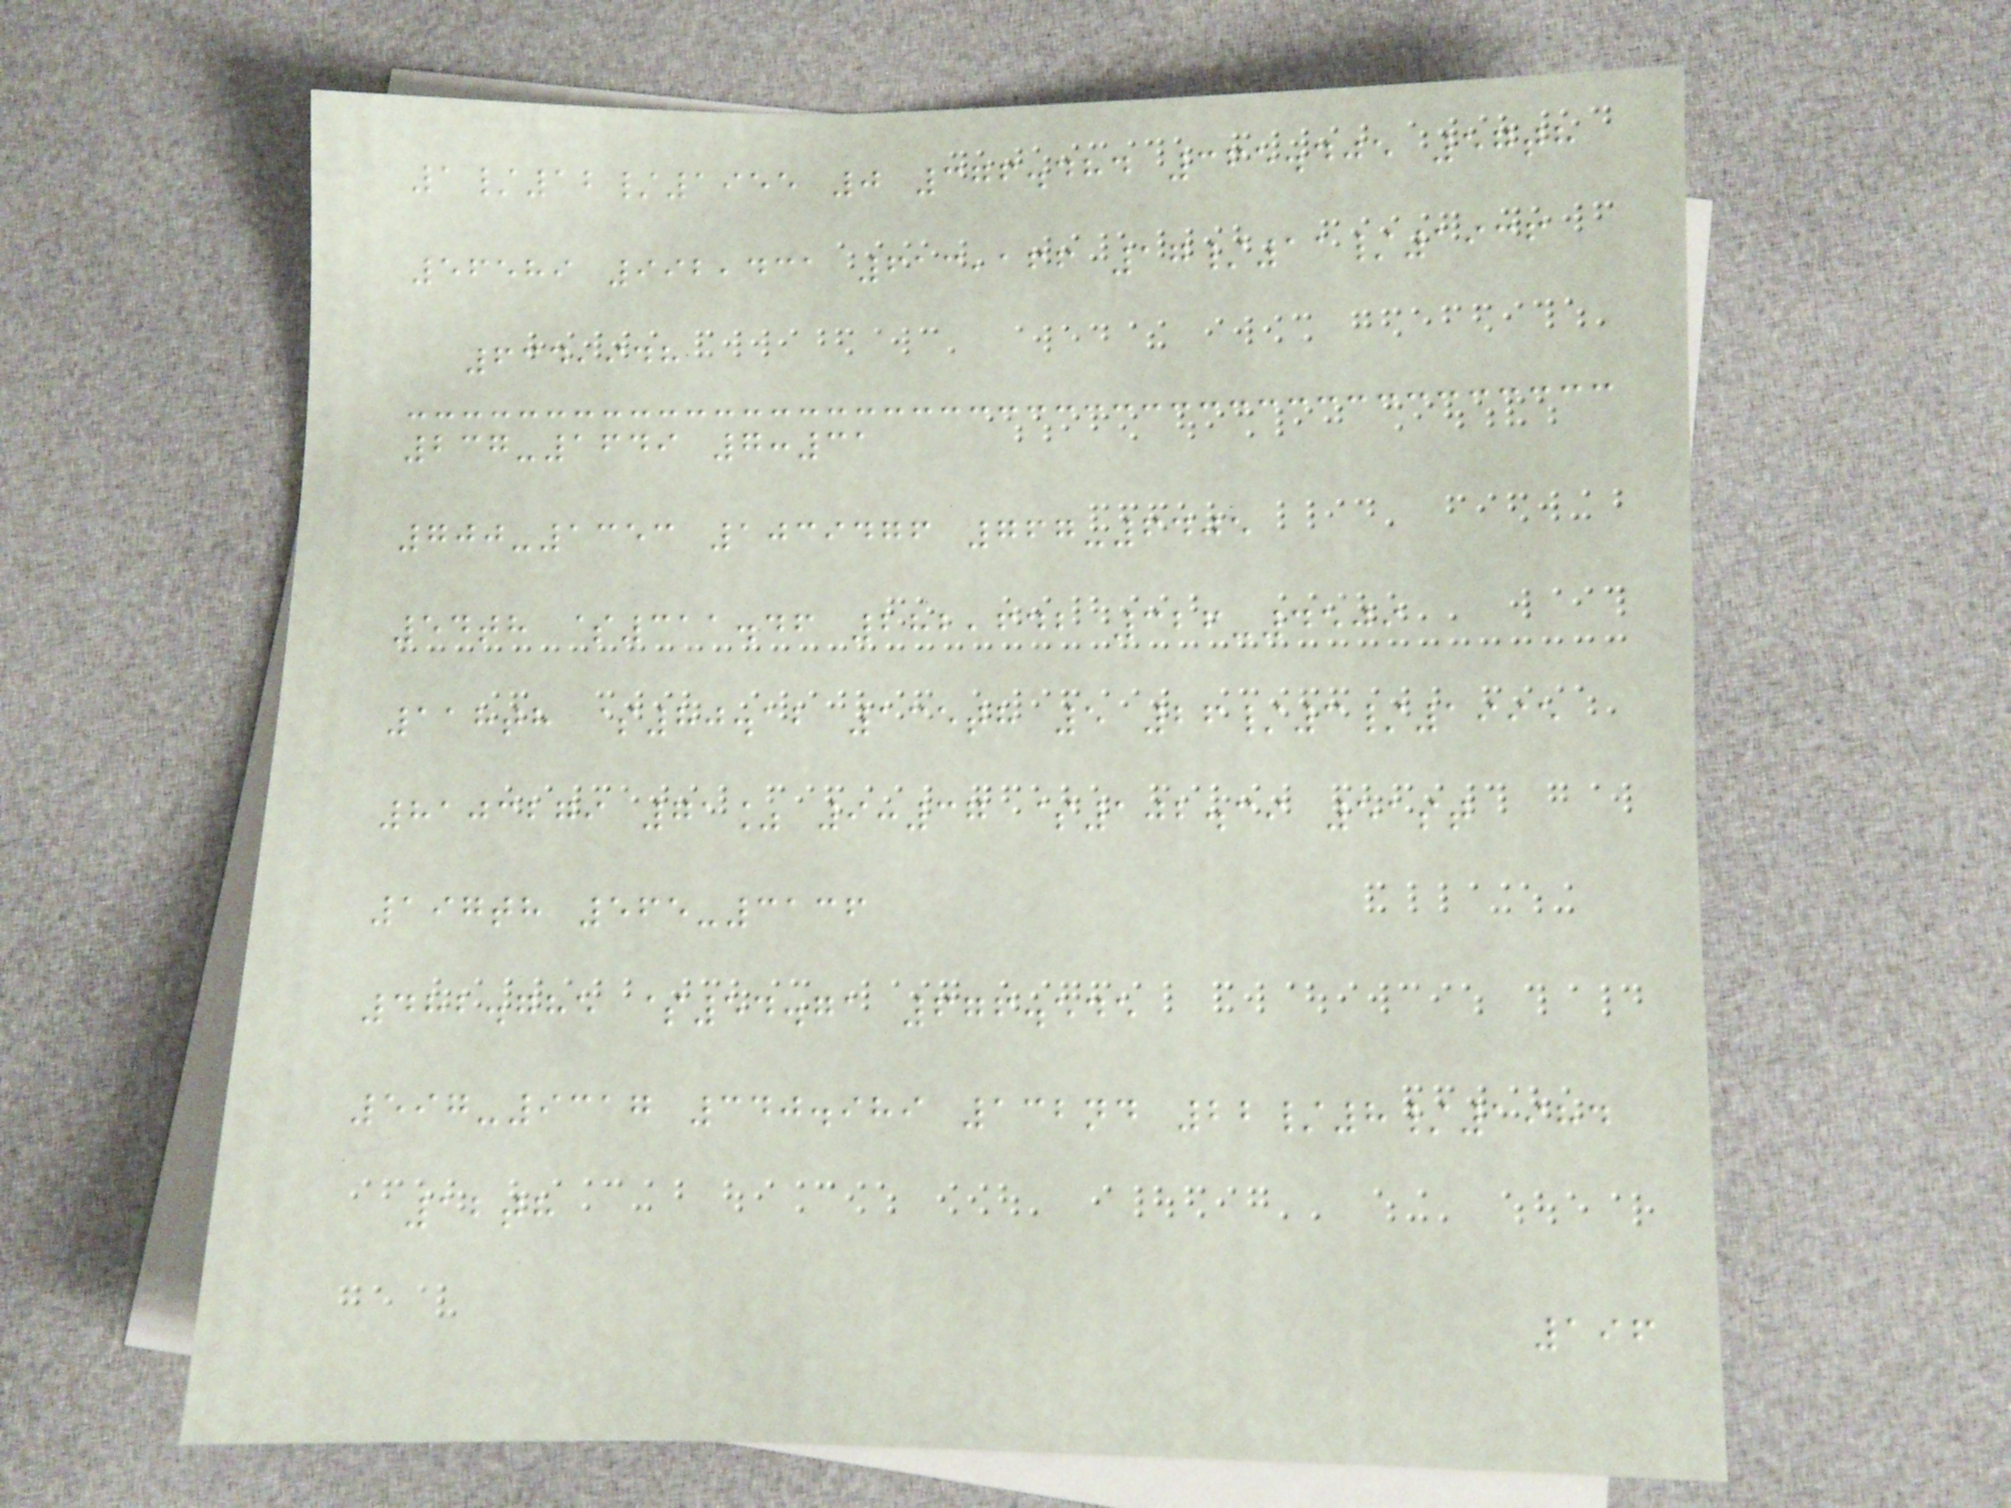1/12/1955 0 376.484 365.405 57th
56589 992,431 613,166 17/11/1936
634,948
237-1649 7:31
700-1353 1039476 767-6405
54th $311.46 282,642 326-4509
118th $80.12 135th 5 26/3/1995
8103279 71% 9:37 $102.39 51st
197th 565-3136
482.785 $54.71 676.545
597-9317 340.989 132nd 22/8/1984
12th
196
